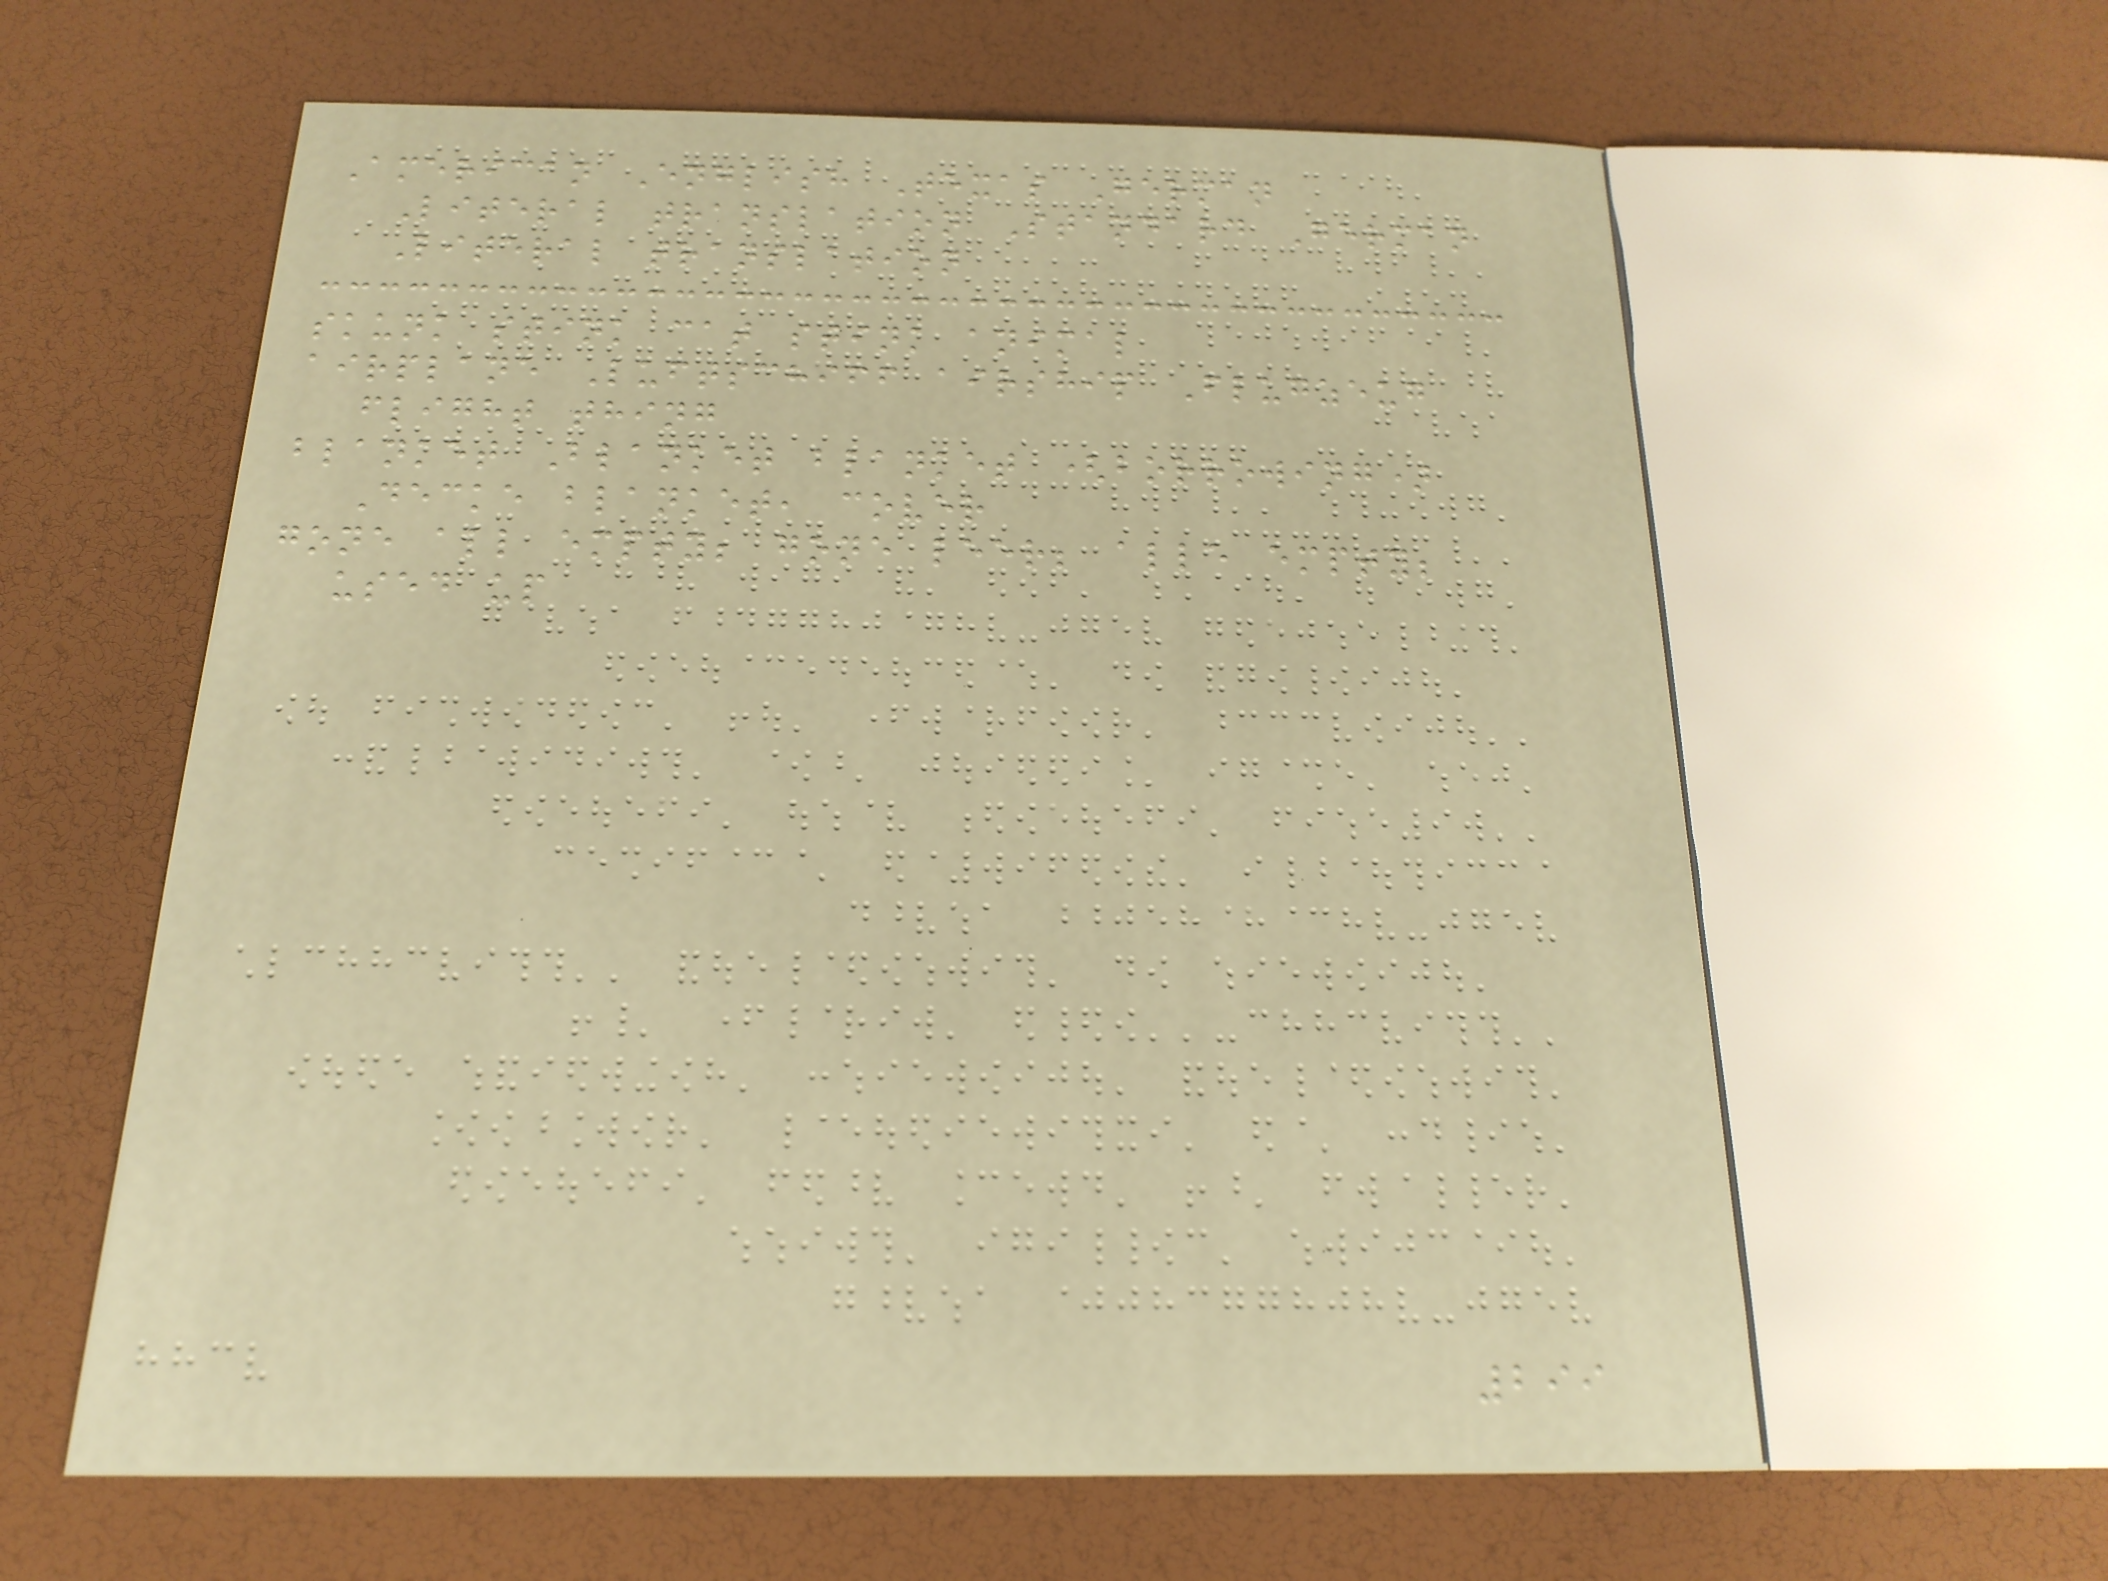American English Texas German
Literal translation Standard German
Literal translation
skunk stink cat stink animal
airplane Luftschiff airship Flugzeug
flight thing
blanket Blanket blanket (borrowing)
Decke blanket, cover
gone all empty; gone leer; alle empty;
used up
299
